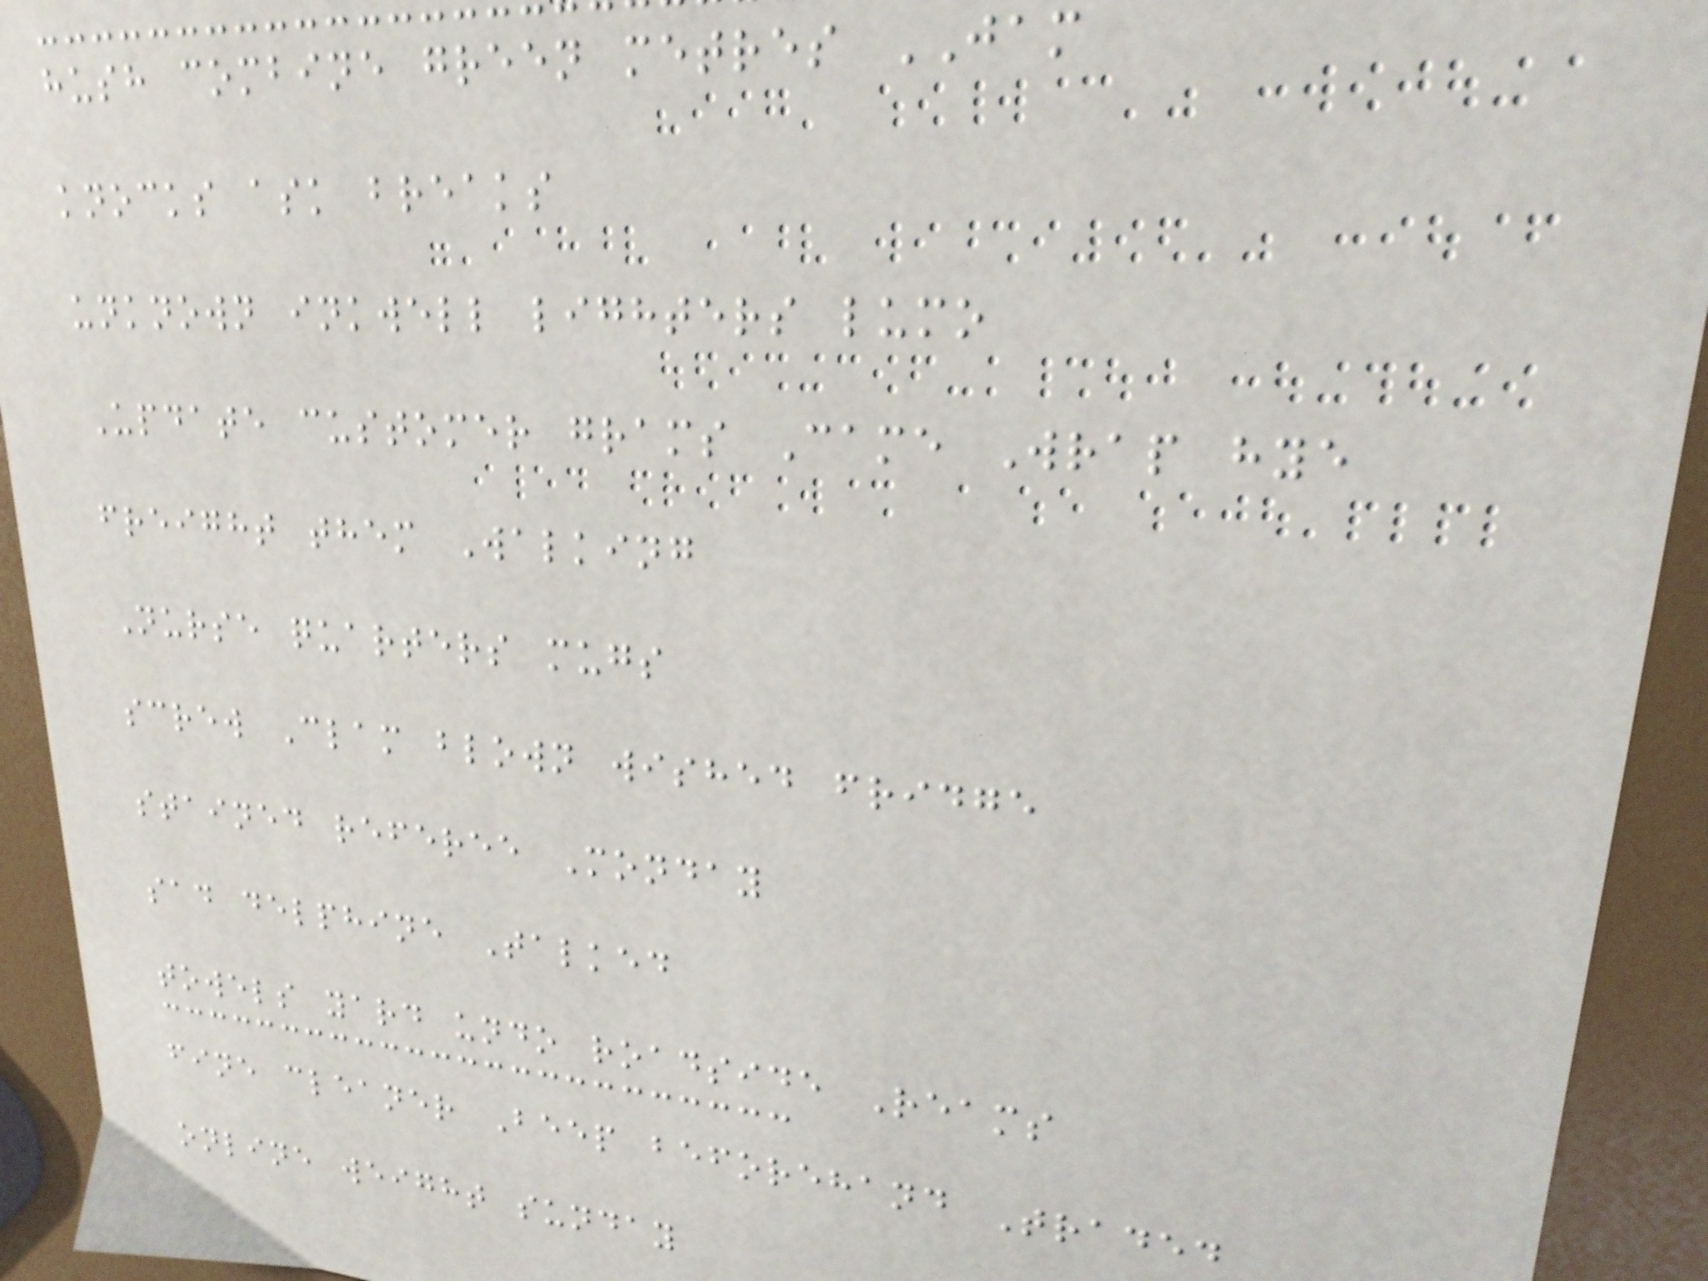hush combine green metres JAM
knocks ask breaks
unknown inkwell lighters lumo
Update customer grams Came Wrap hye
freight them Walking
Nurse quarters mugs
screw Clam blown wished fridge
stained referee Monday
sad delphine Talked
towels yard undo roadside Reams
fine cleaner Beep beforehand Traded
online weight sunday
